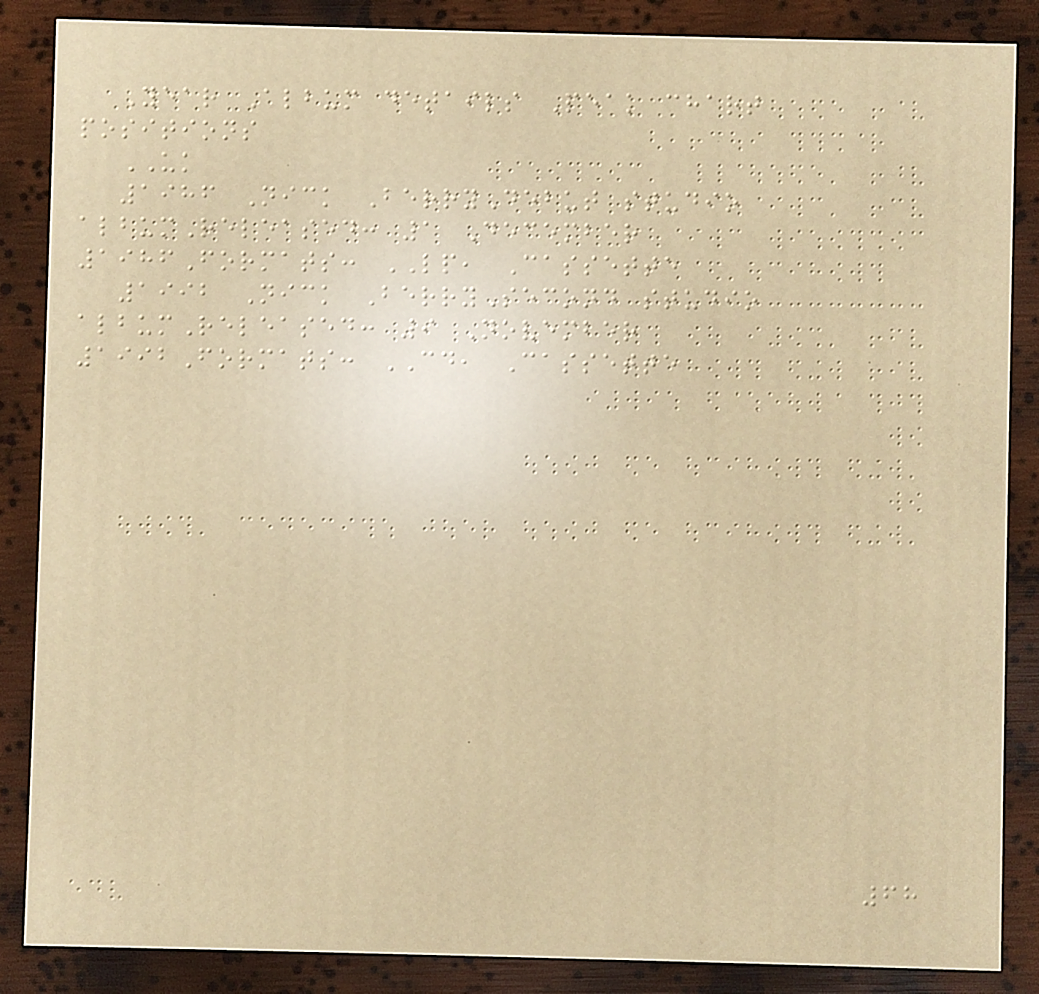Year Album details Peak chart
positions
UK
1986 Nick BerryDebut studio
albumReleased: 1 December
1986Formats: LP, Cassette
1992 Nick BerrySecond studio
albumReleased: 9 November
1992Formats: CD, Cassette
68
